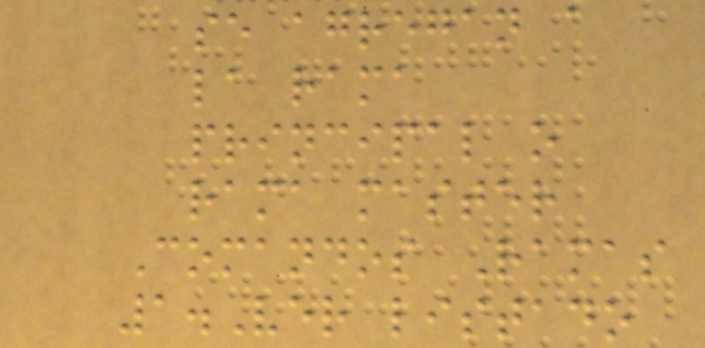se agregan a
la rama
principal o
rama master
Comandos Ramas
1.Ver listado
